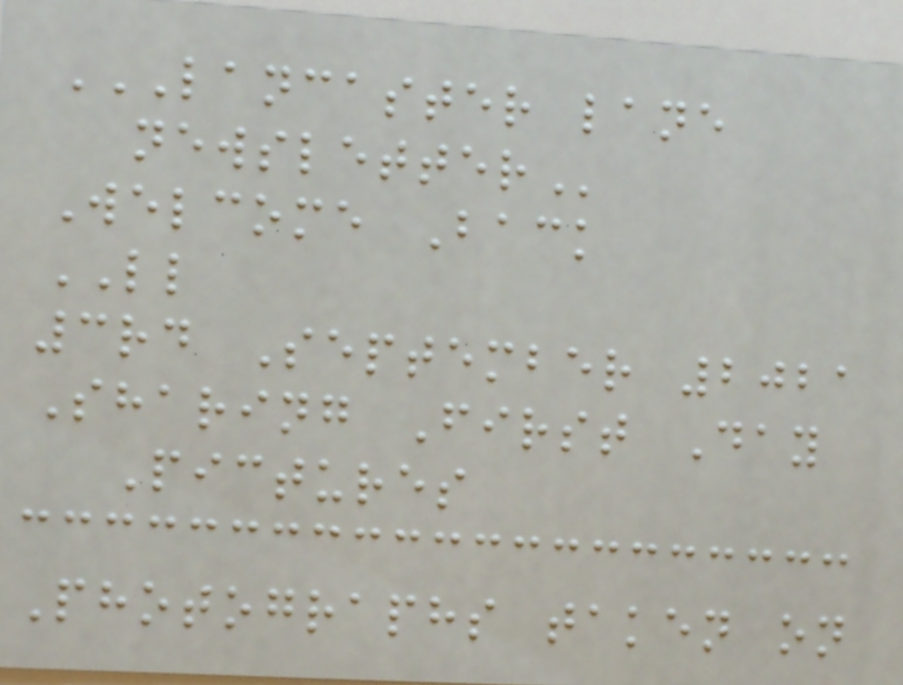LANCASTER LANE
NEWSLETTER
Welcome Back
LL
3rd September 2021
Sharing First Day
Pictures
Photographs taken on
